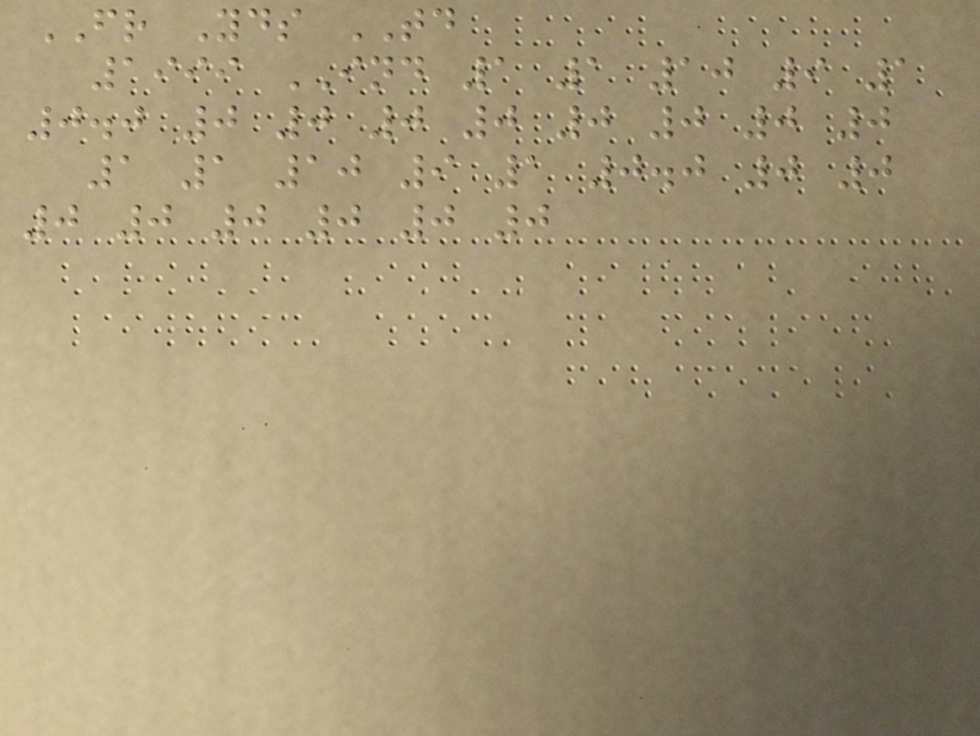FR Yds TD
1999 IND 1 1 10 9 1
0.0 0 0 0 0 0 0 0 0
1 1 10 9 1 0.0 0 0
0 0 0 0 0 0
